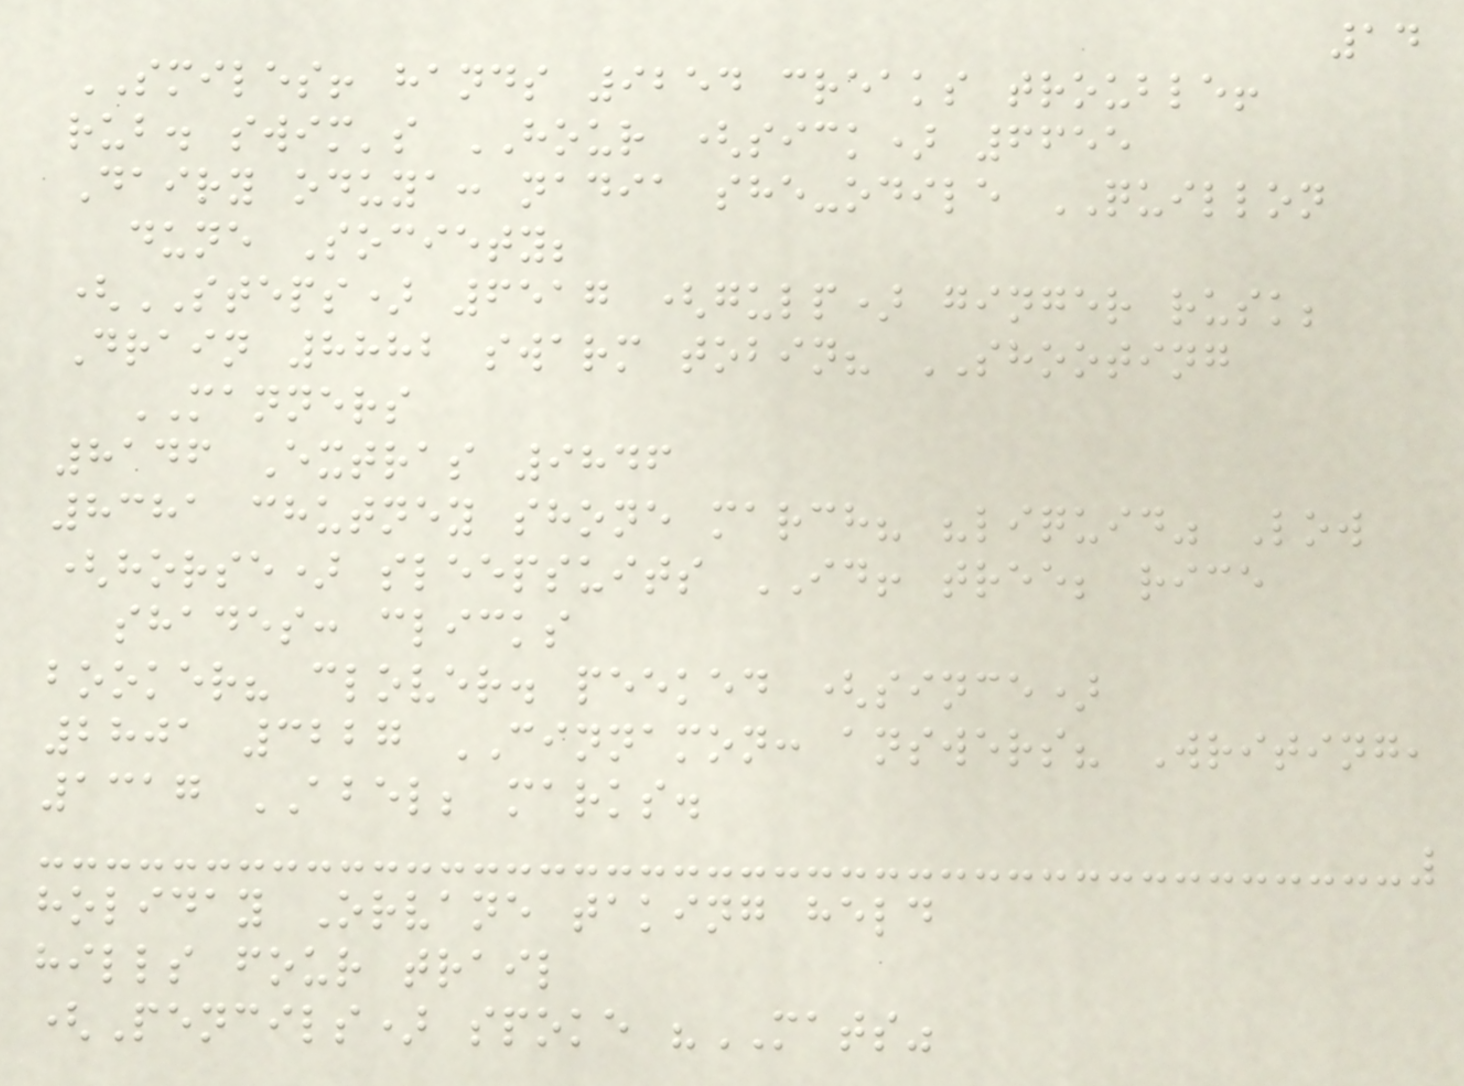14
SMILES! hands 9254 creaks trouble!
rub. swim's HOUR (sick) 6655
Dairy oduya: nadia she-odile QUILLON
dune Society;
(STEPS) 6517 (gulp) ginger rusk;
Drain 8882 swarm tobin? SHOOTING
MANNERS
8146 Extras 9846
8381 chutney shone march? "liquid" Low
(horse) sleepsuits ID! tree; rice
shades: clicks
booker? clover. peeked (since)
2801 3227 CINNAMON: answers? Writing,
1317 ABEL; marks.
holiday Orvane taking held
hills four trail
(Pencils) spoke "MATS"
